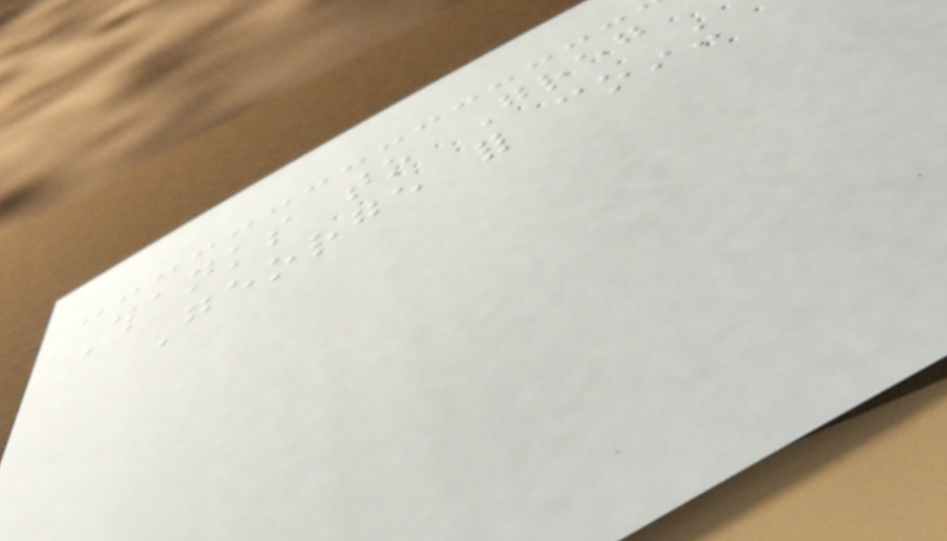Thanks to Greg
George for coining
